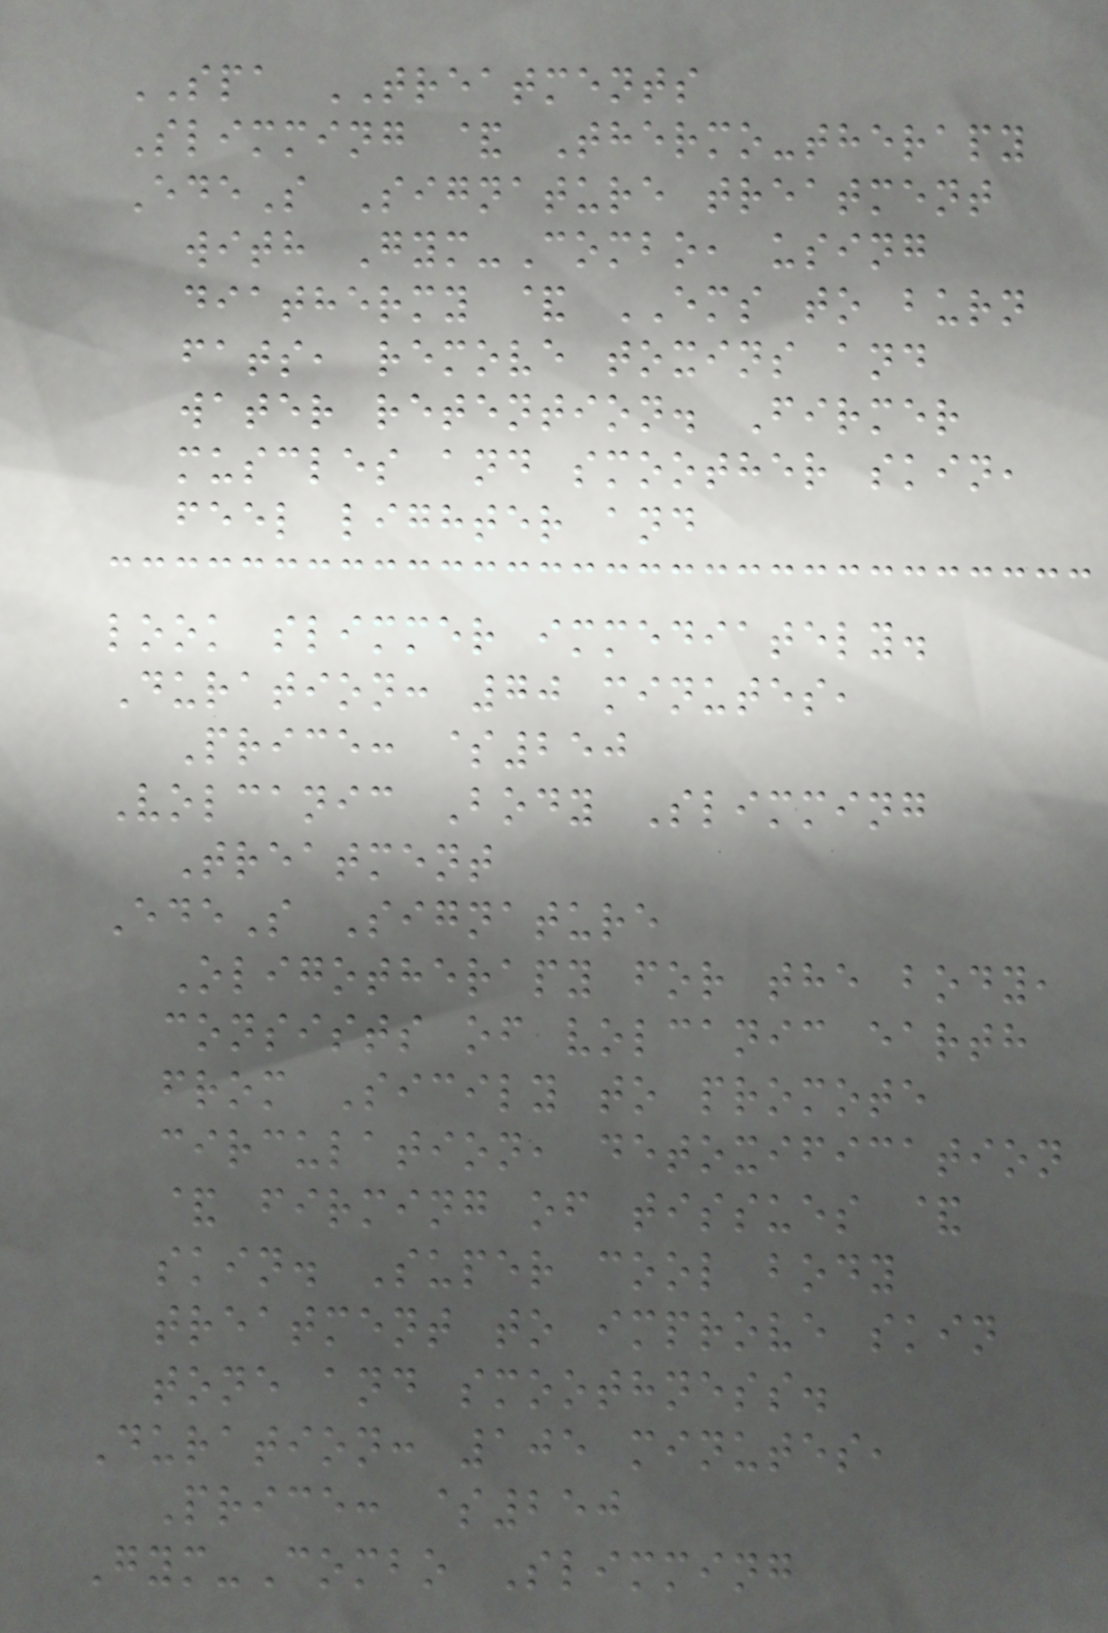SPA TREATMENTS
Slimming & Thermo-therapy
EdeS Signature treatment
with Gym-Combo, using
diathermy & EMS to burn
fats, remove toxins and
water retention. Firmer
muscles and smoother skin,
feel lighter and
look slimmer immediately.
Duration: 70 minutes,
Price: $250
Volcanic Body Slimming
Treatment
EdeS Signature
Oligotherapy for the body,
consists of volcanic earth
from Sicily to promote
circulation, detoxification
& firming of tissues &
skin. Super cool body
treatment to improve skin
tone and smoothness.
Duration: 105 minutes,
Price: $250
Gym-Combo Slimming
